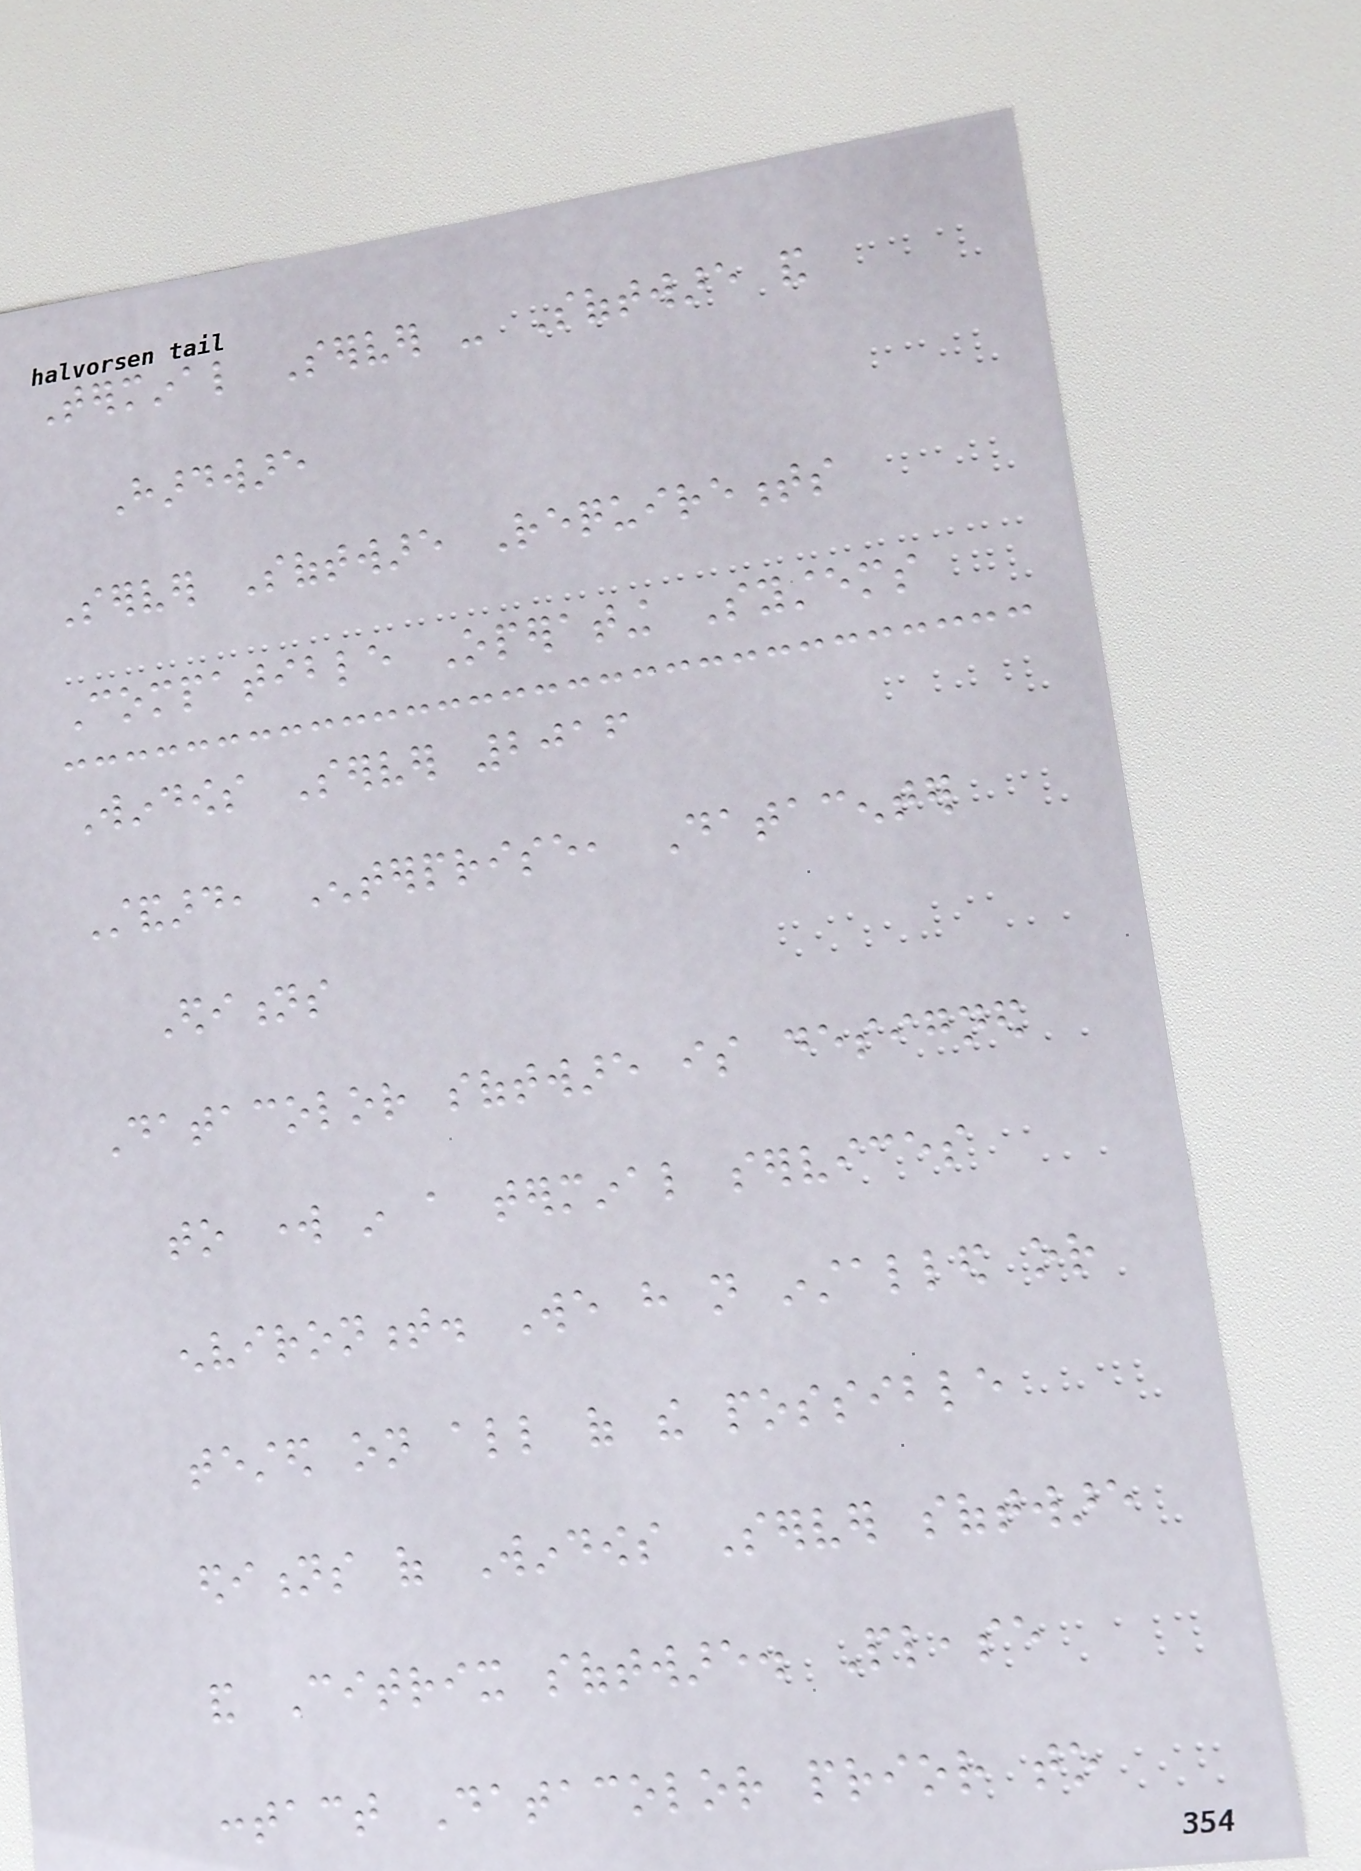Terminal Server - Software and
Hardware
Server Software Requirements
Compatible Operating Systems
Windows Server 2016
Standard, Enterprise, Datacenter
Editions
Datacolor software is designed
to work in a terminal services
environment. We have not installed or
tested on all of the possible
editions of Windows Server software
and Citrix software. Please
contact Datacolor prior to
